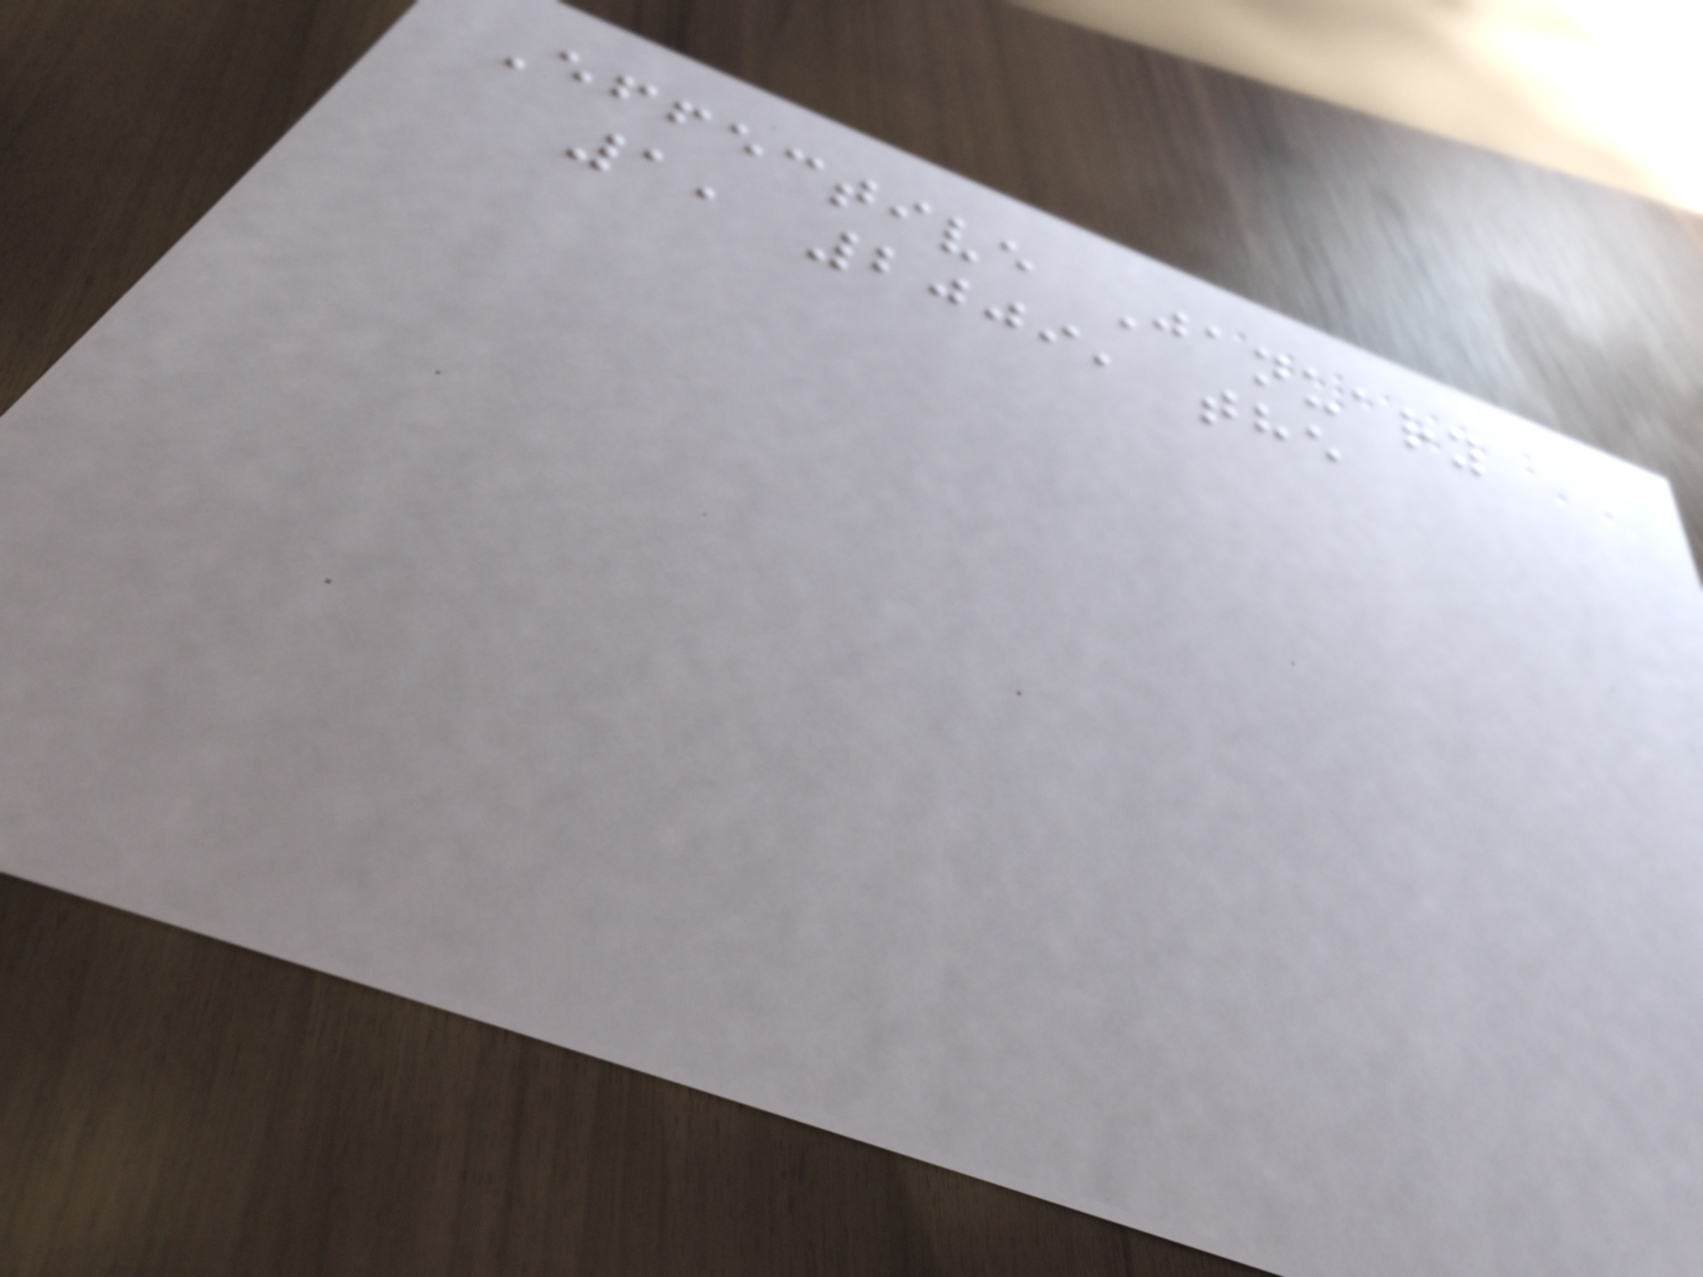Effective January
1, 2009, the
